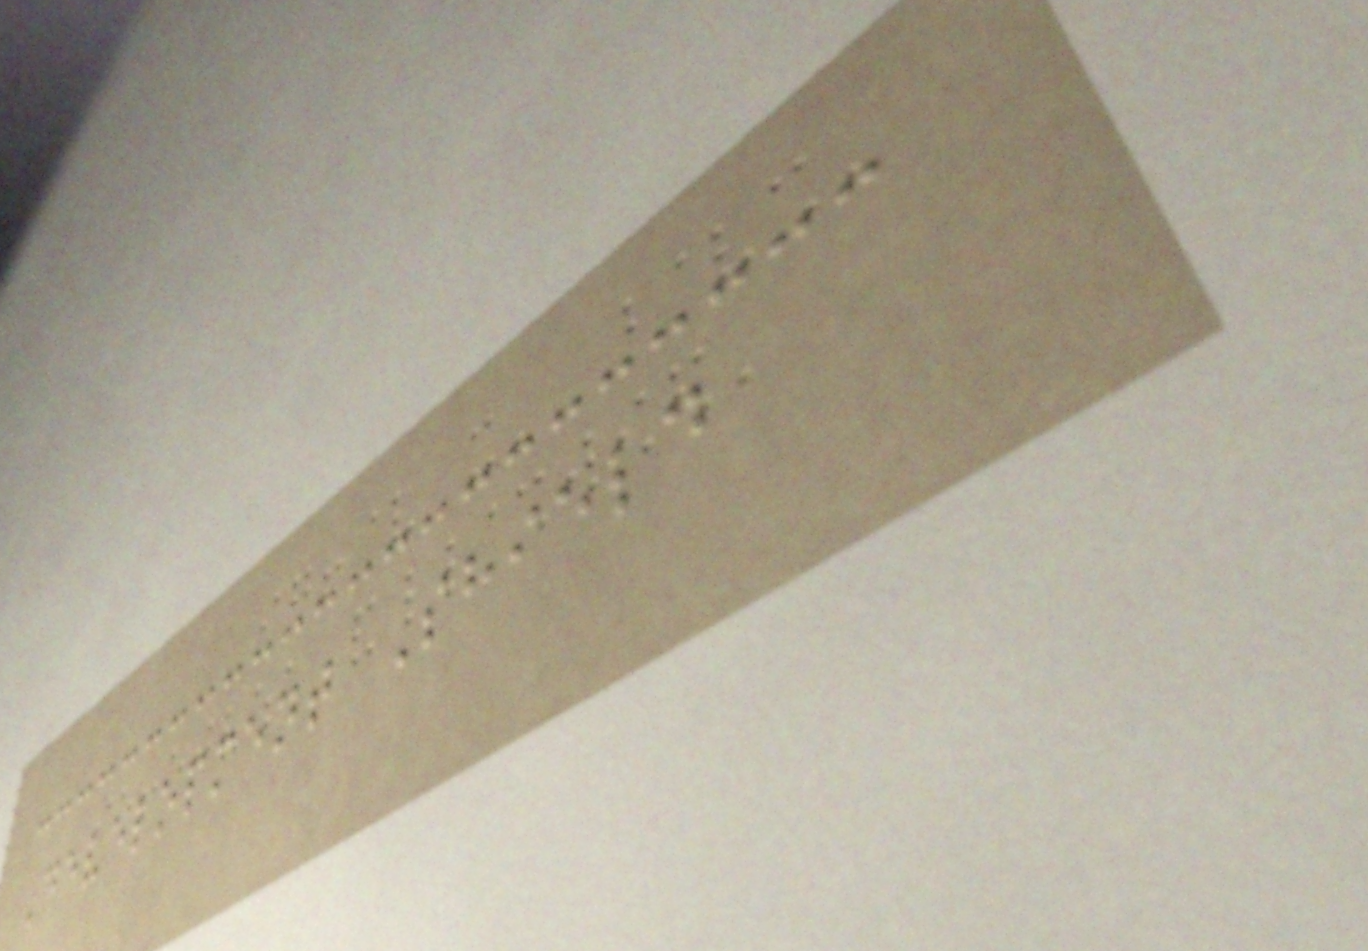Development Shield
